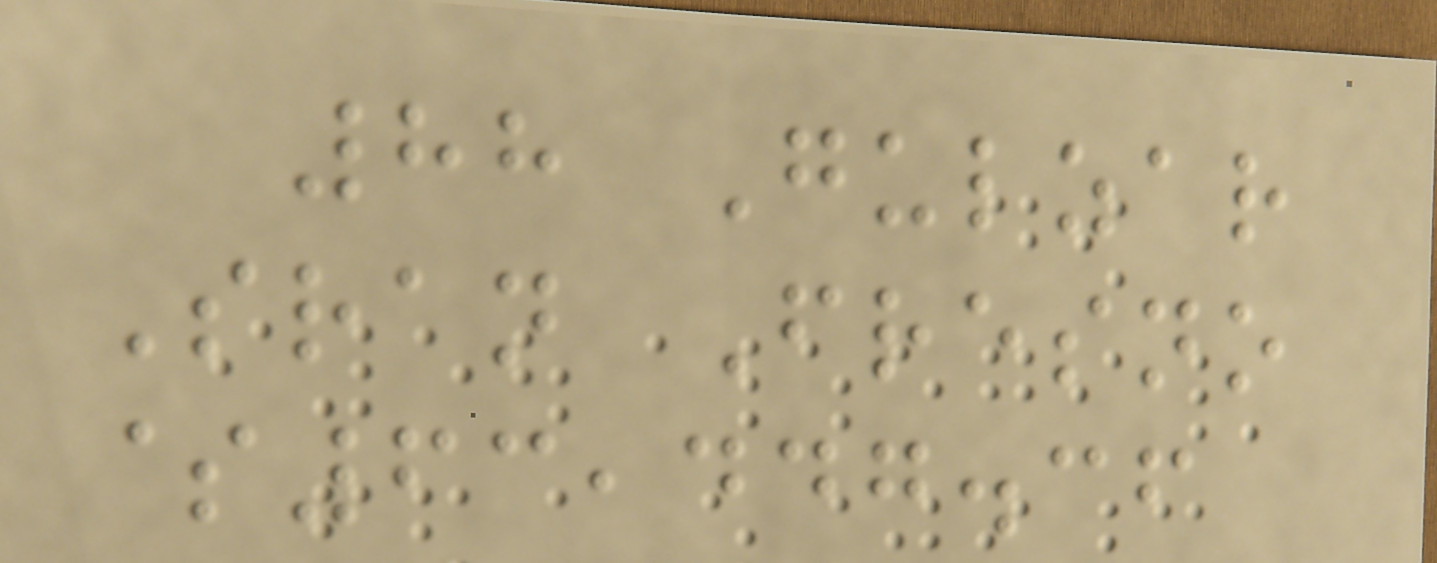88 Gulzar
Sran Fresno
$63,447.36
